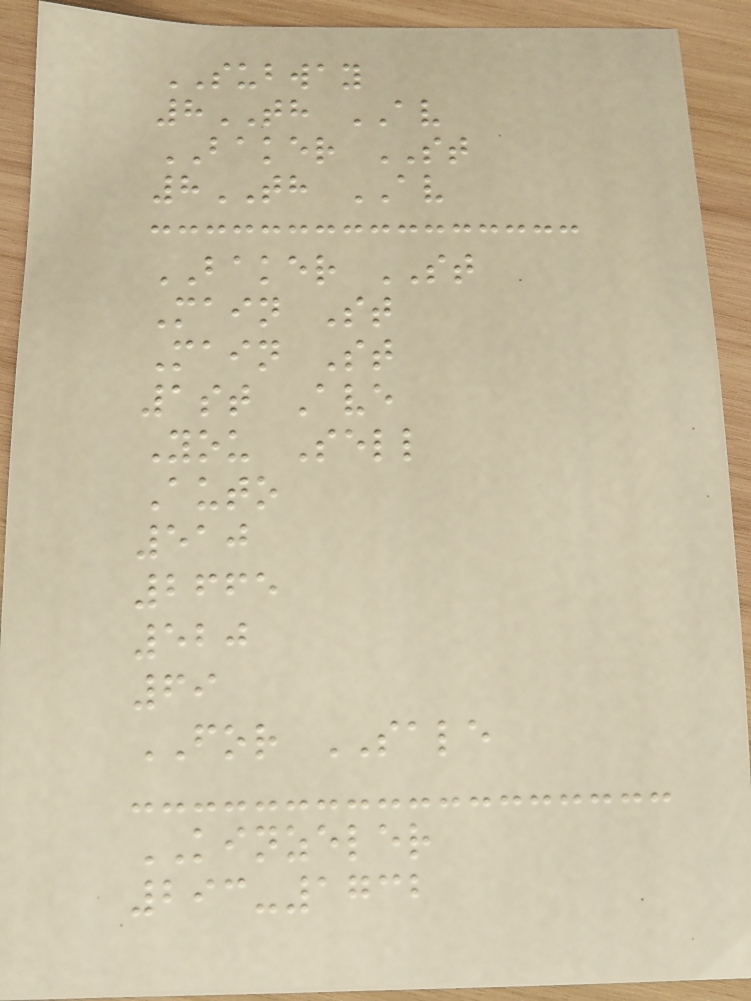SUBWAY
8TH AV
BAKER ST
8TH AV
BAKER ST
Main St
Main St
1st Ave
You Sell
Auto
510
2665
520
69
FOR SALE
KINZELER
293-1732
